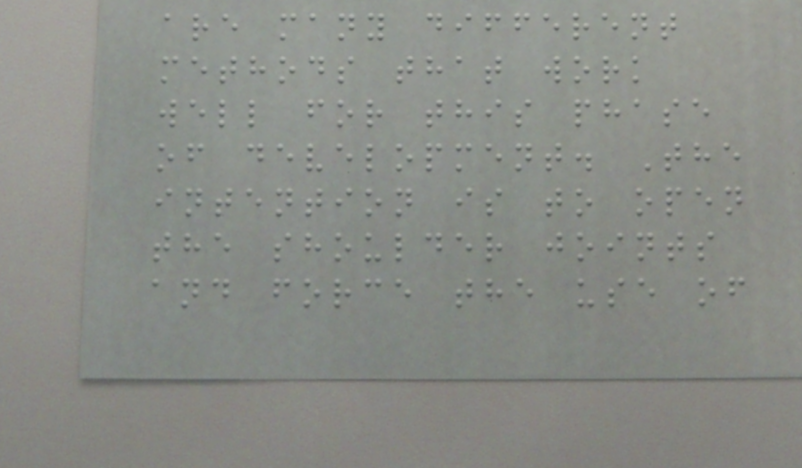are many different
methods that work
well for this phase
of development. The
intention is to open
the shoulder joints
and force the use of
